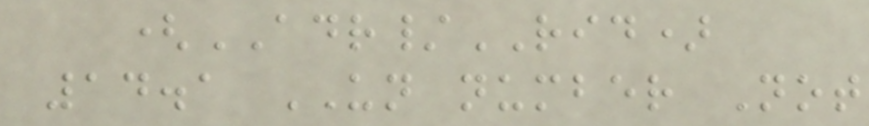(ADR/RID)
14.1 UN number Not
